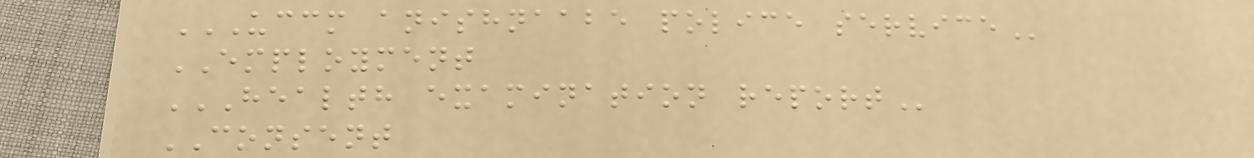UCCM ANISHNAABE POLICE SERVICE
EMPLOYMENT
HEALTH EXAMINATION REPORT
CONSENT
